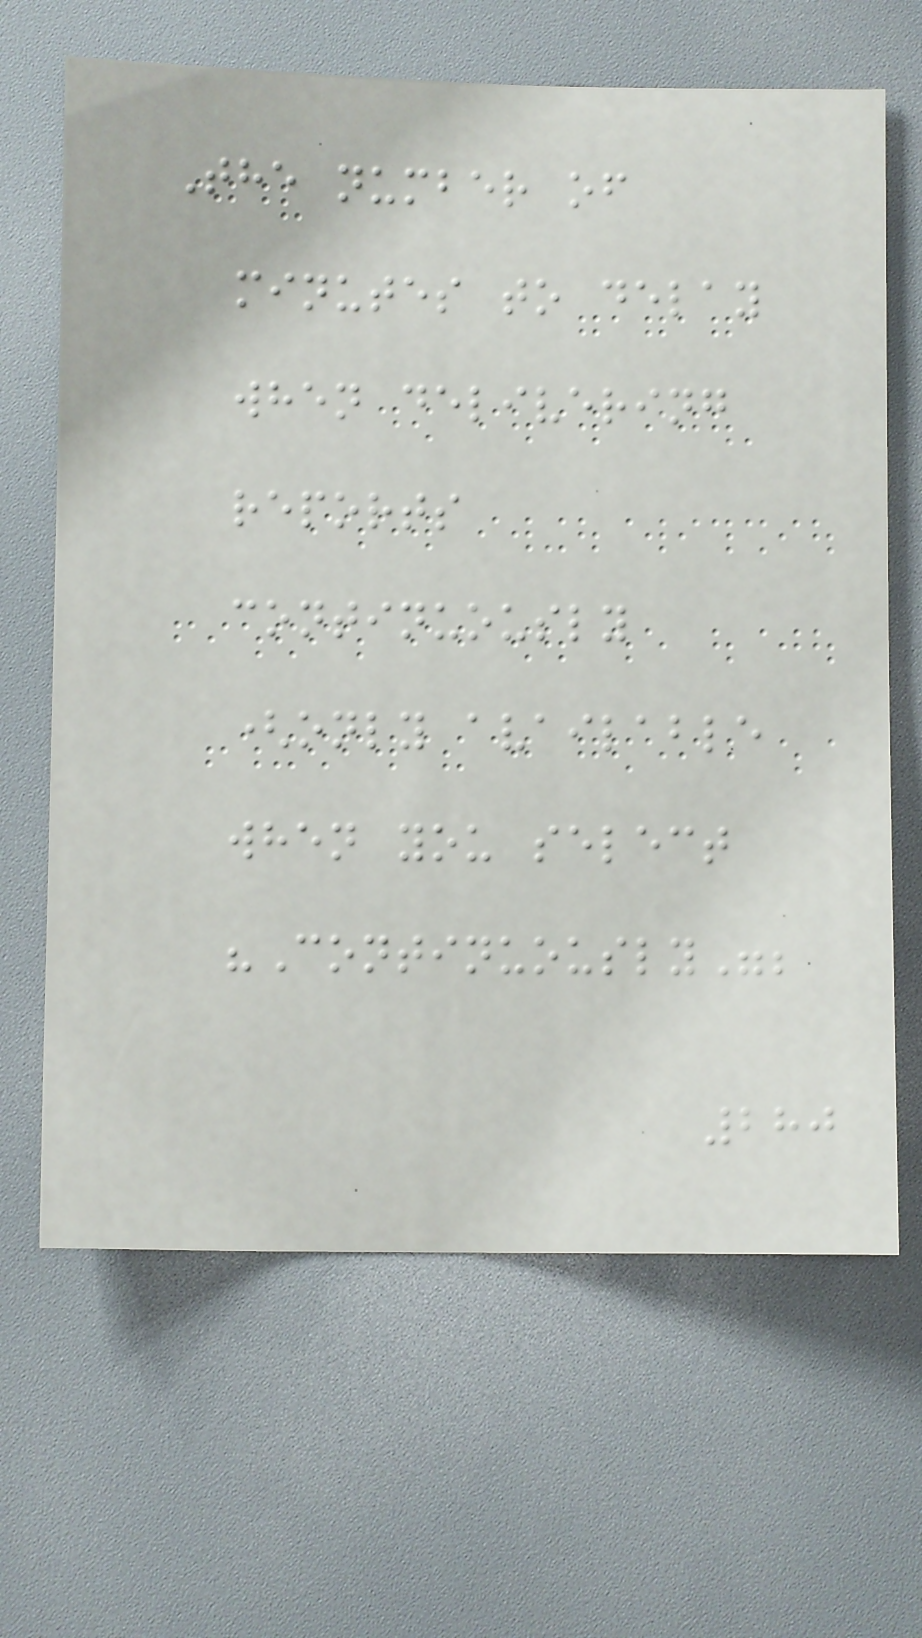The number of
minutes to delay
when delivering
reports
continuously
(only available
when you select
"Continuously";
280
